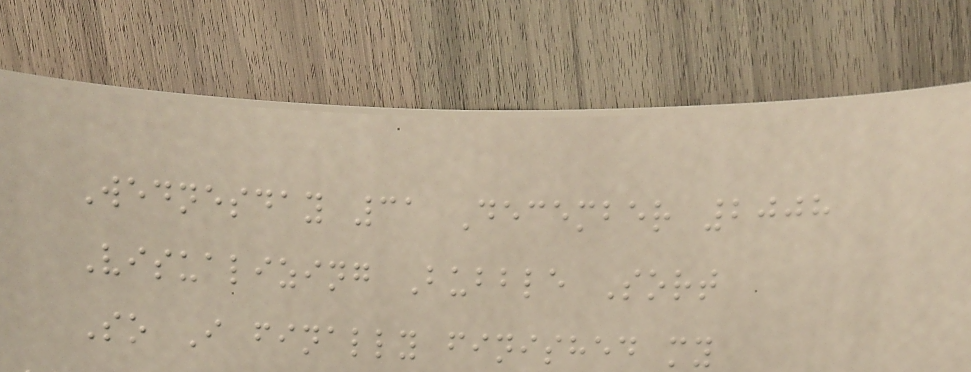Wednesday 31 December 2008
Visualizing Bubble Sort
So I finally finished my
